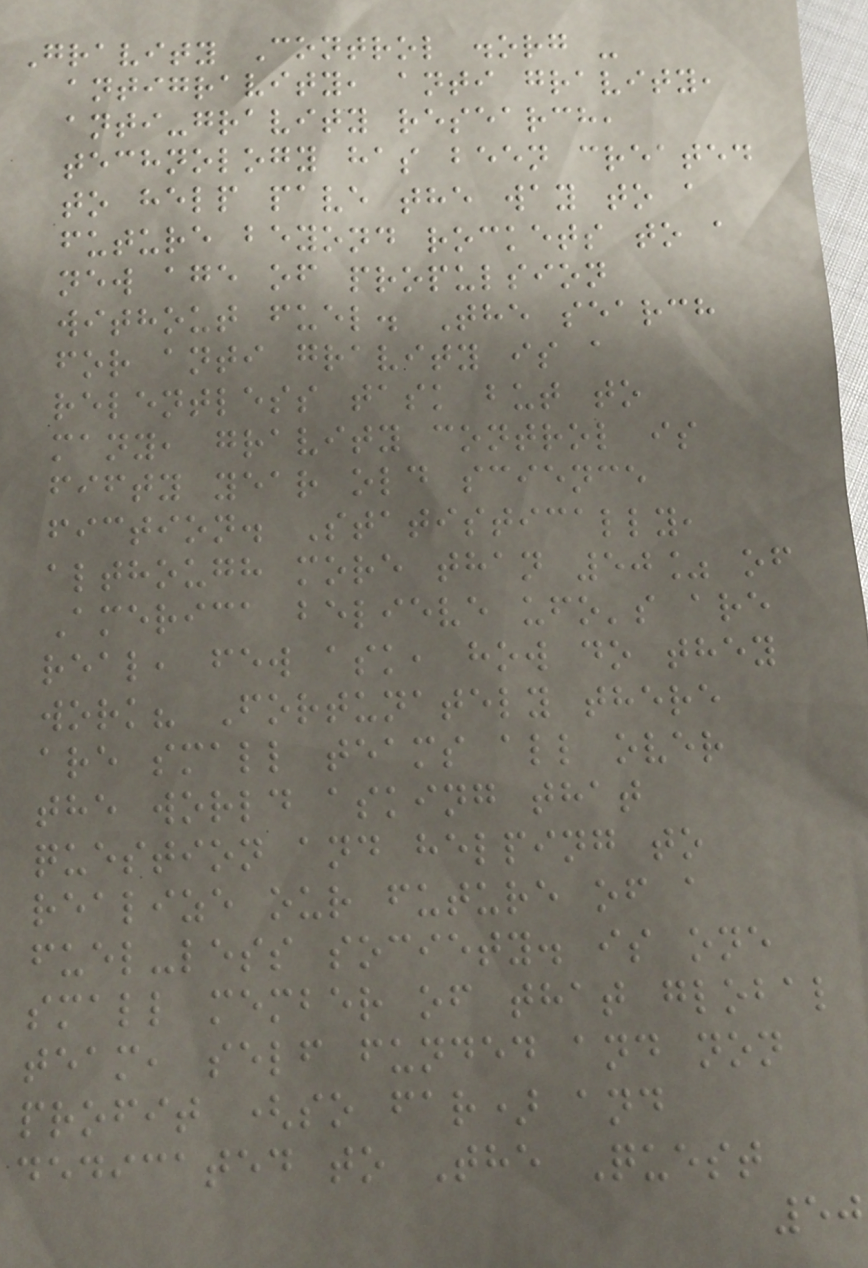Gravity Control .org -
antigravity, anti gravity,
anti-gravity research,
technology has been created
to help pave the way to a
future beyond rockets to a
new age of propulsion
without fuel. The search
for anti gravity is a
relentless task but to
many, gravity control is
fifty year old science
fiction. Statistically,
although more than 50% of
America believe ufo's are
real, few ask, how do they
work? Fortunately there
are small teams all over
the world asking that
question and helping to
realize our future of a
fuel-less society. is one
small member of that global
team, self funded and non
profit (so far) and
dedicated to The Quest
50
